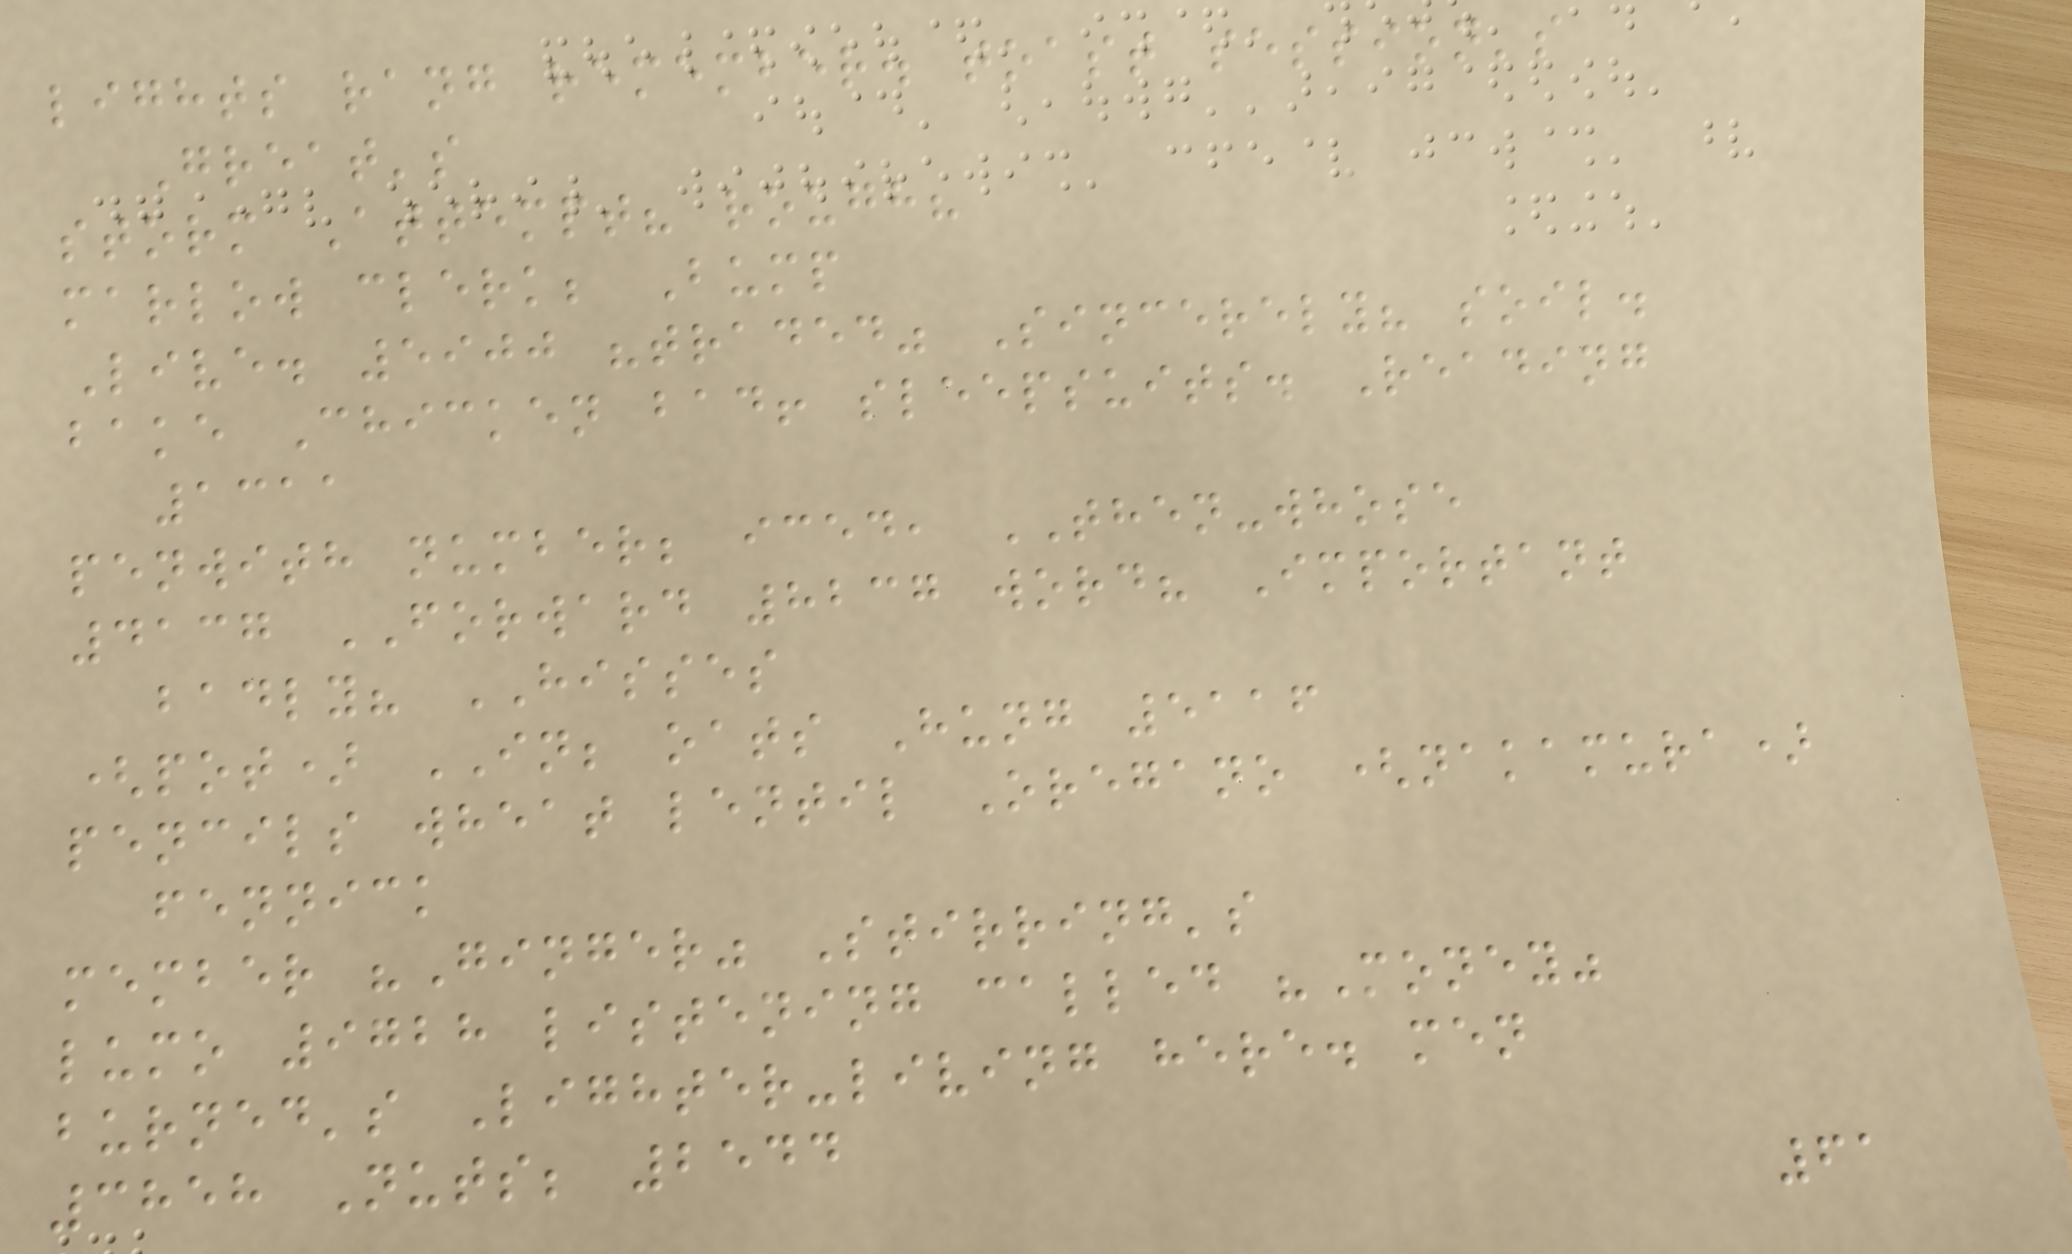lights rang remember. toast session's
Great's
storm Attempt? rough?
marlow clerk; Bump
Live. 5900 "traded" Sincerely? soil.
bake Chicken bad! sleepsuits. Reading
1311
penwith number; iced, THEN-whose
4137 FORWARD 8237 word? Important
badly? HISSES
(pot) IN; oats Hung 5116
pencils wheat lentil Oregano (nakamura)
fennick
member "Ginger" Stirring's
lumo 9728 listening called "Money"
burned's Lighter-living here. men
3858 Nuts; 2544
61
